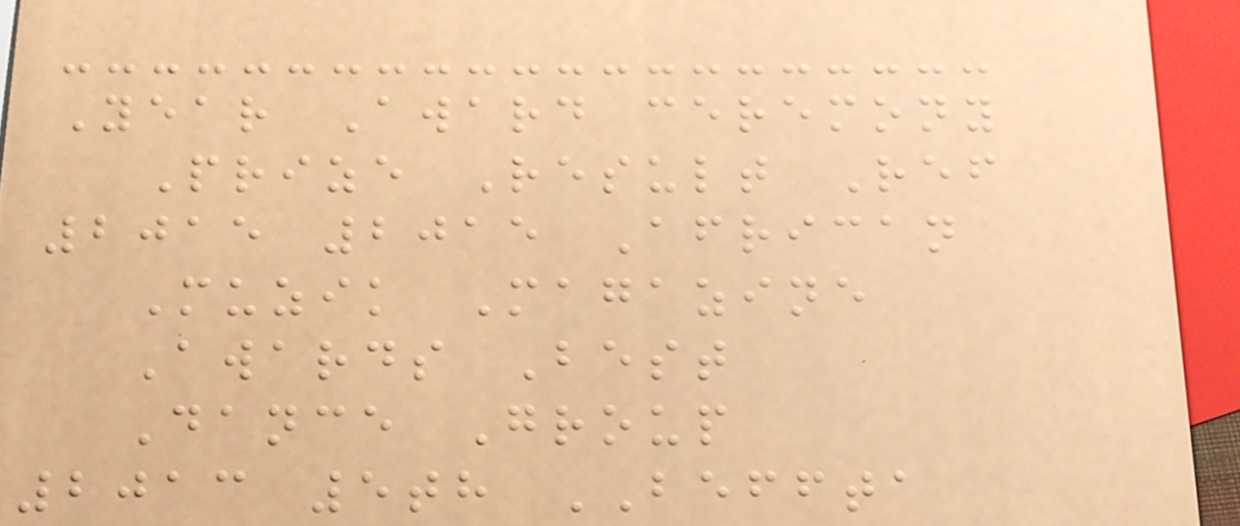Year Award ceremony
Prize Result Ref
2015 2015 African
Muzik Magazine
Awards Best
Dance Group
2013 5th BEFFTA
